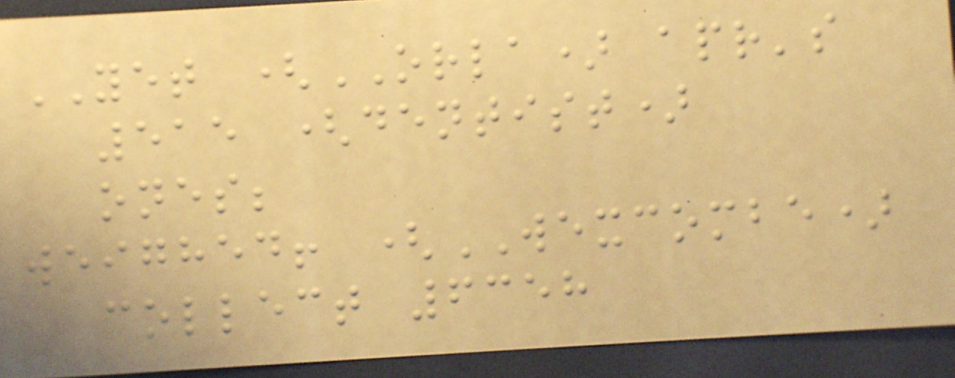YET (ORLA) apr's
515 (dentist)
ones;
weighed! (WEXCOMBE)
collect 6358
